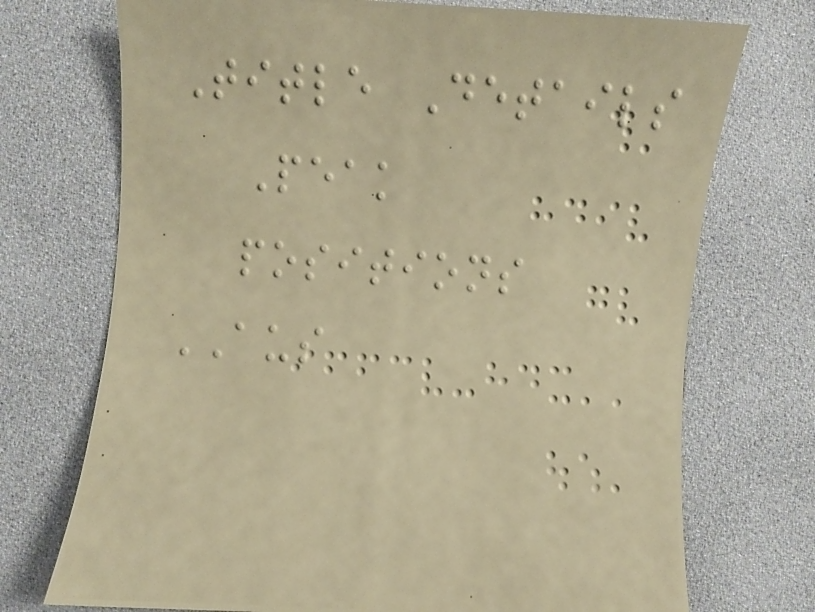Title Details
Peak
positions
AUS
